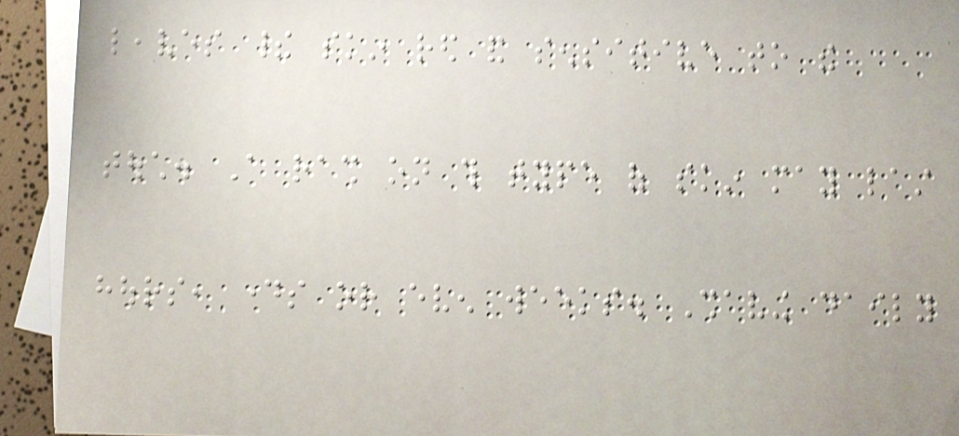leaves their skin red and sensitive to the
touch. A rash on this type of skin may last
hours, days or even weeks. Shaving daily
